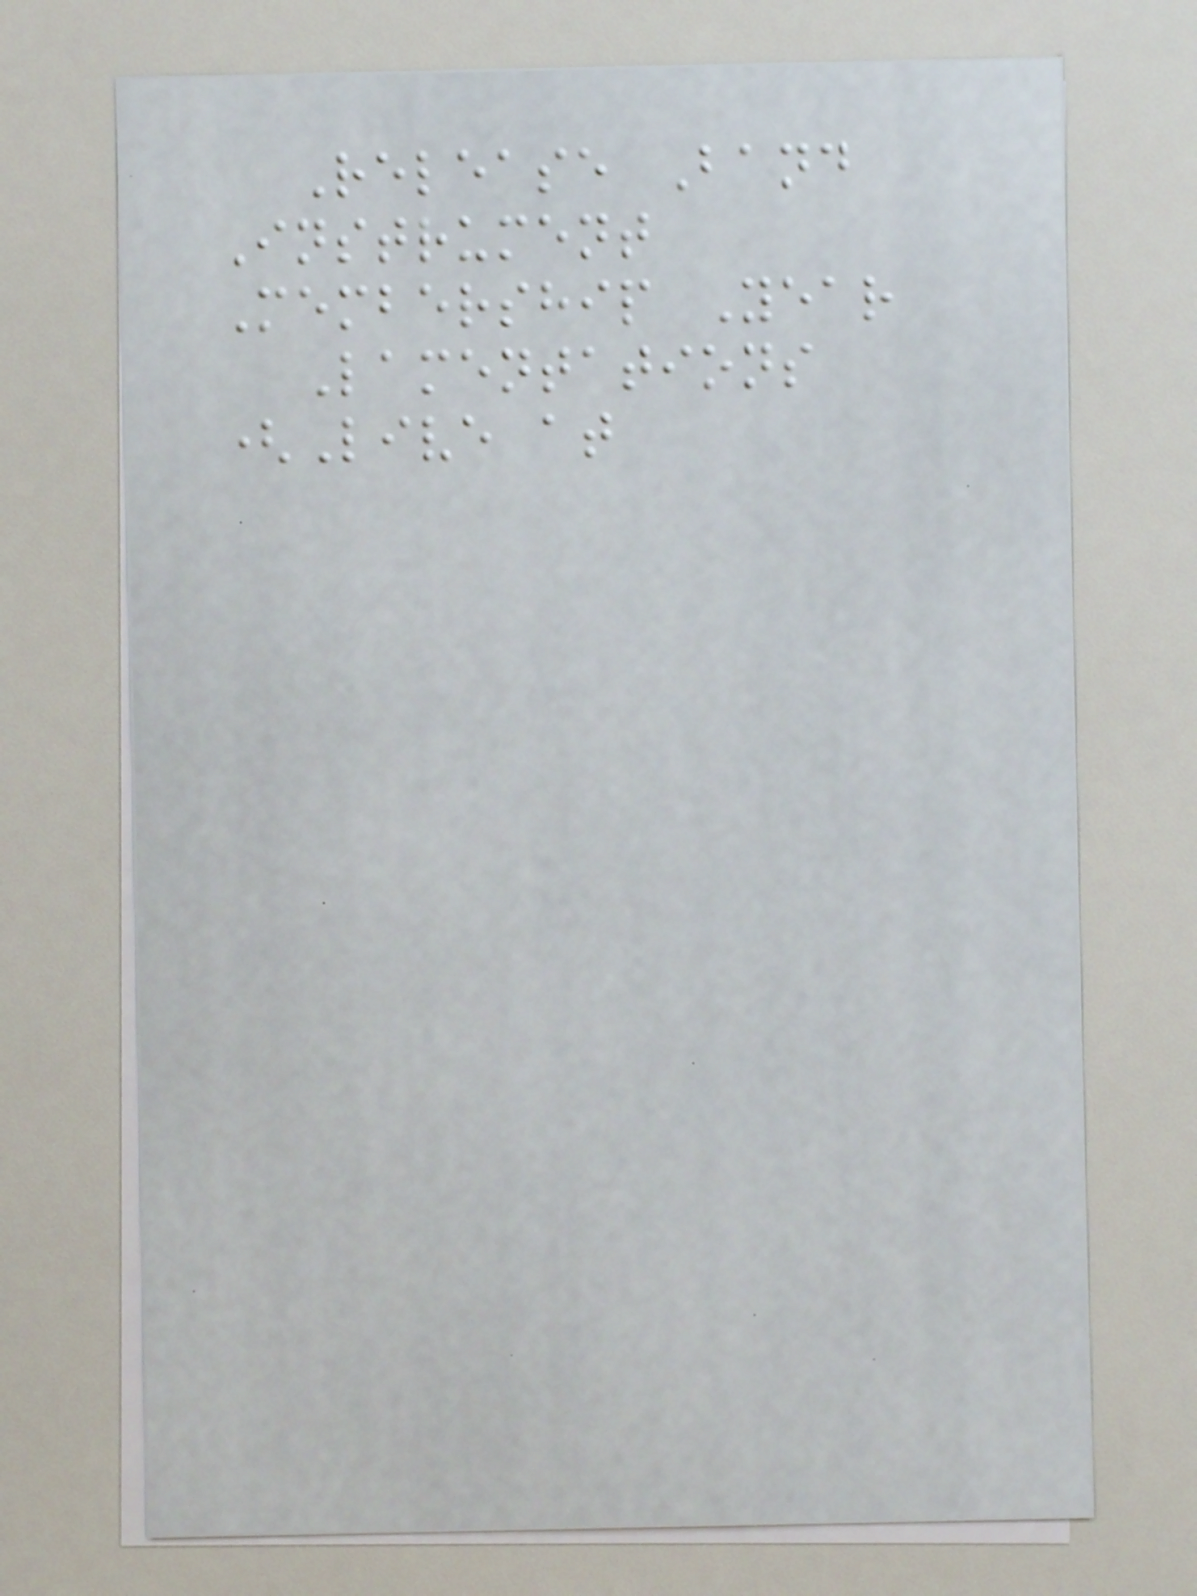Release Band
Instrument
Membership Year
Lamentations
(Live at
